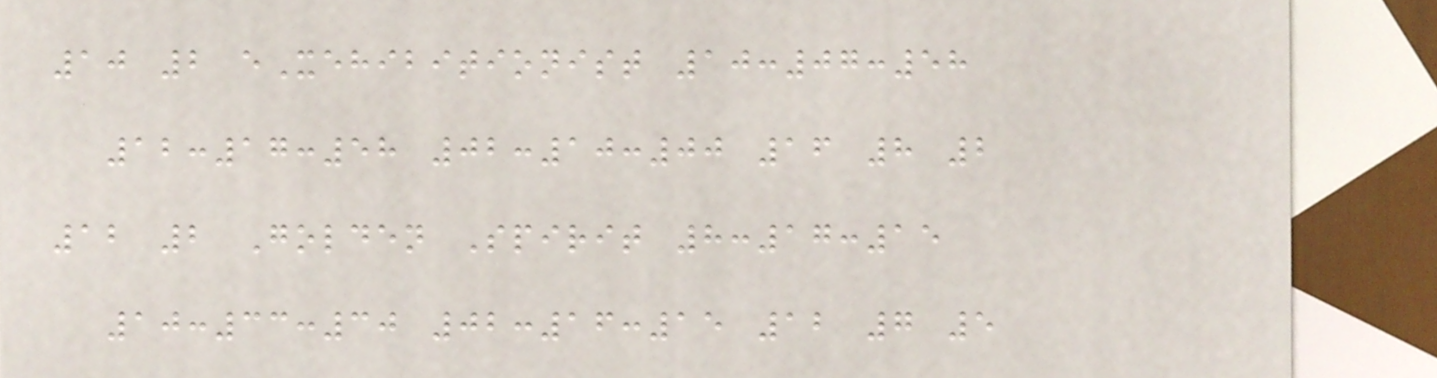10 2 eXehibitionist 10:07:58
12:17:58 02:10:00 16 8 2
12 2 Golden Spirit 8:17:15
10:33:30 02:16:15 12 7 5
